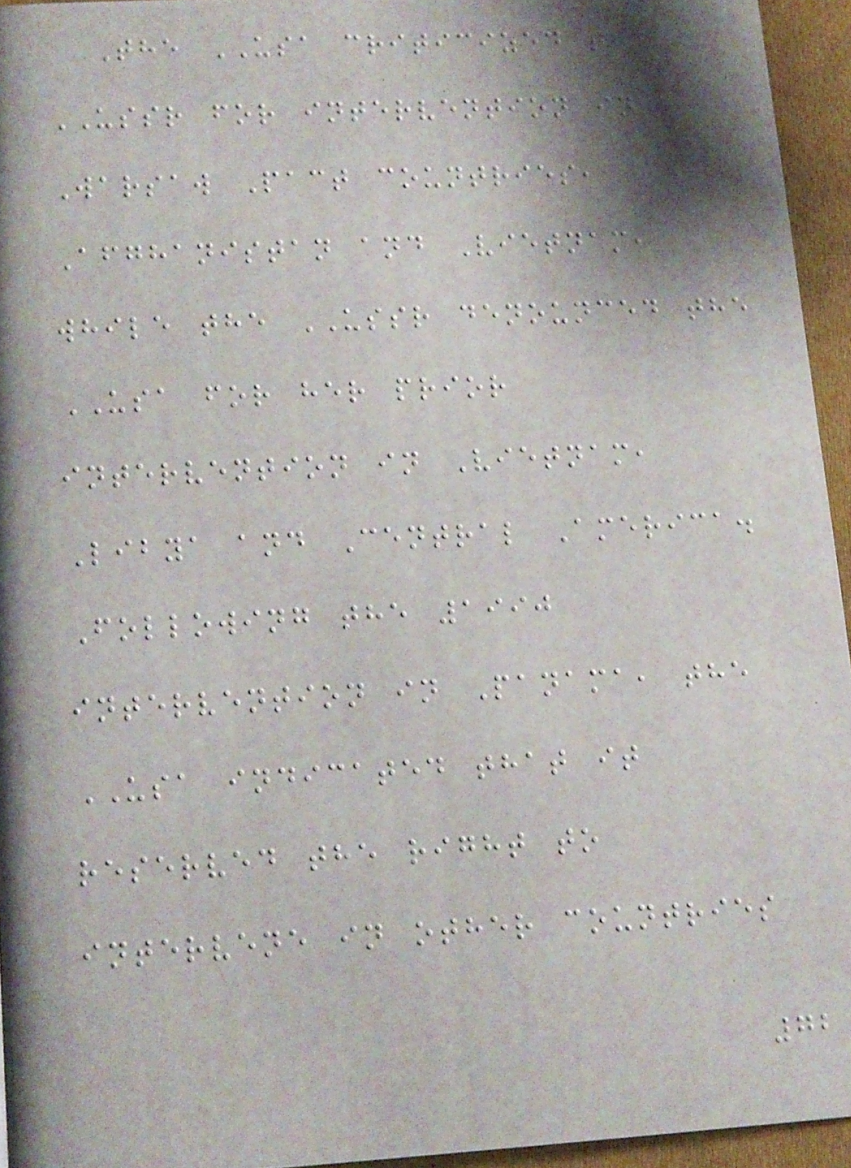The USA criticized the
USSR for intervention in
Warsaw Pact countries,
Afghanistan and Vietnam,
while the USSR denounced the
USA for her prior
intervention in Vietnam,
Libya and Central America.
Following the 1990
intervention in Panama, the
USA indicated that it
reserved the right to
intervene in other countries
72
